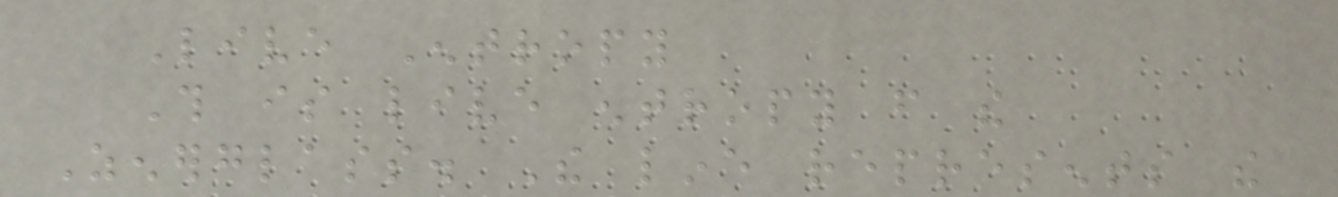Live Entropy
This is live entropy from the
Zenerglass. The line represents the
